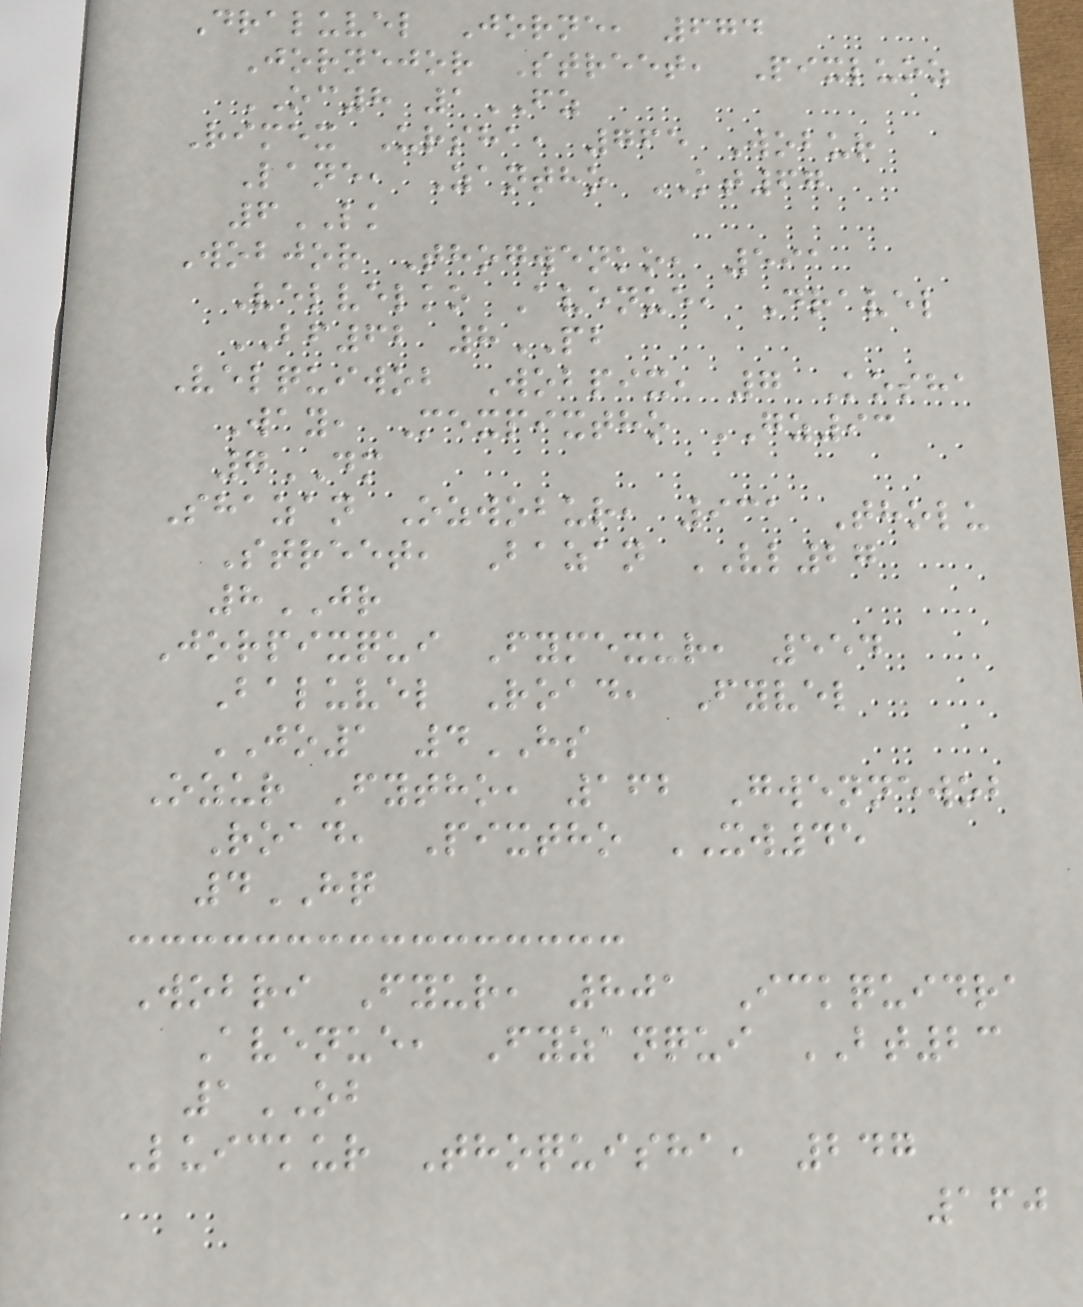Draluvel Jorne, 674
Jornejor Street, Pixluoz
OC8 1FZ
Rimex Ursha, 765 Wobur
Lane, Zantho KT67
6LK
Wobjor Thogwenko, 591
Velvelko Avenue, Dravel
BF62 8PB
Velquiwob Wobpix, 7 Kosha
Way, Mexpixtho GZ93
7DM
Shazan Ozwobur, 931 Tholu
Street, Bazan VL27
8JR
Jorpixqui Fymexur, 554
Baluvel Road, Fyvel
JO1 4HS
Ozur Fytho, 162 Gwennewob
Road, Pixtho XW45
4HQ
Wobri Fyur, 801 Ickquidra
Avenue, Fyzanqui BT23
1OB
Luickur Thoquisha, 247
160
